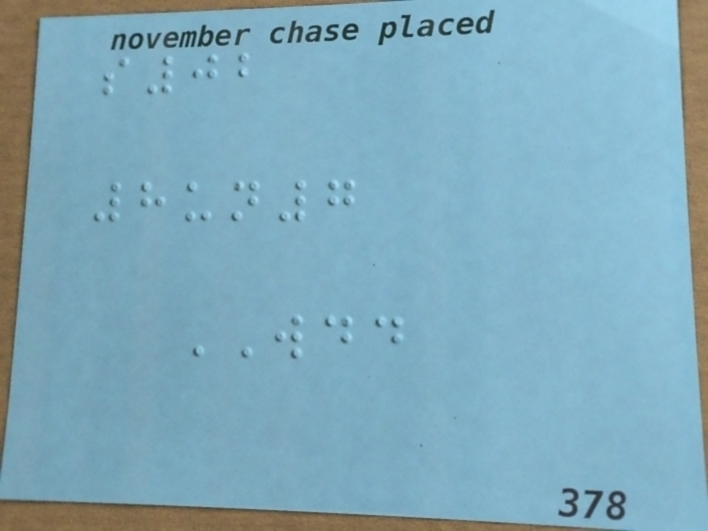s02
8un7
WDD
